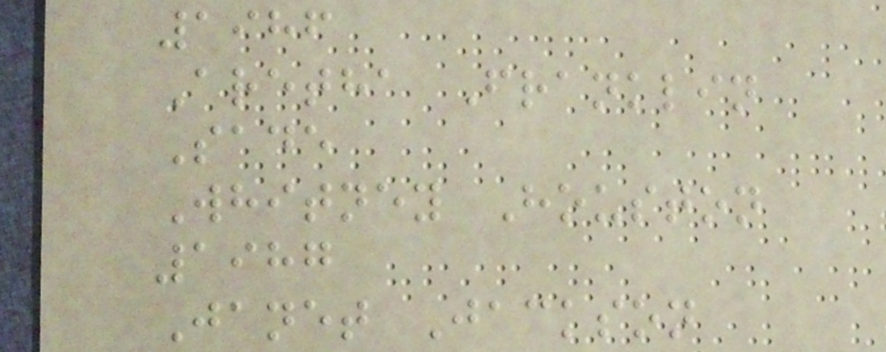1986
Aretha Franklin
Sade
Whitney Houston
1987
Janet Jackson
